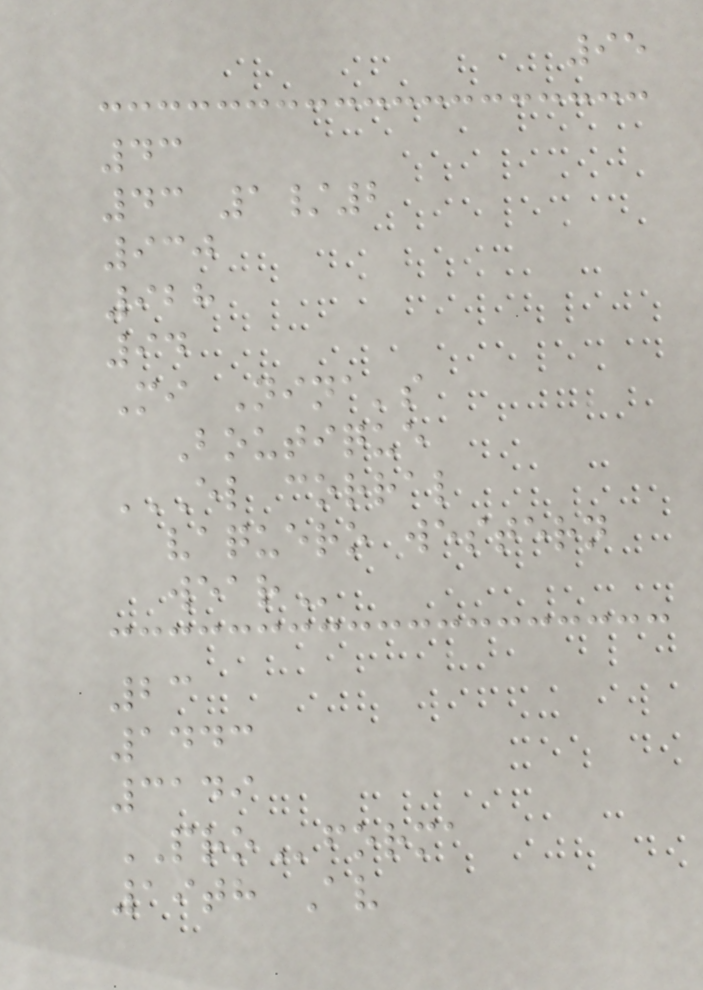95
43
43 1/2
930
928
94
Mi Nina's
Boutique
EL CORRAL
VAQUERO WESTERN
WEAR
23
1443
3149
PROforma
19th Av
